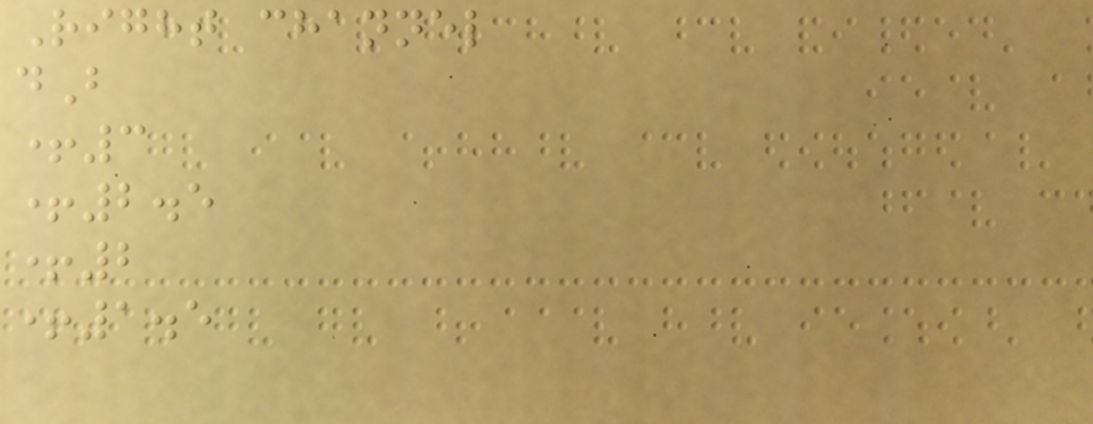Right channel
dB
+3
+2.5
+2
+1.5
